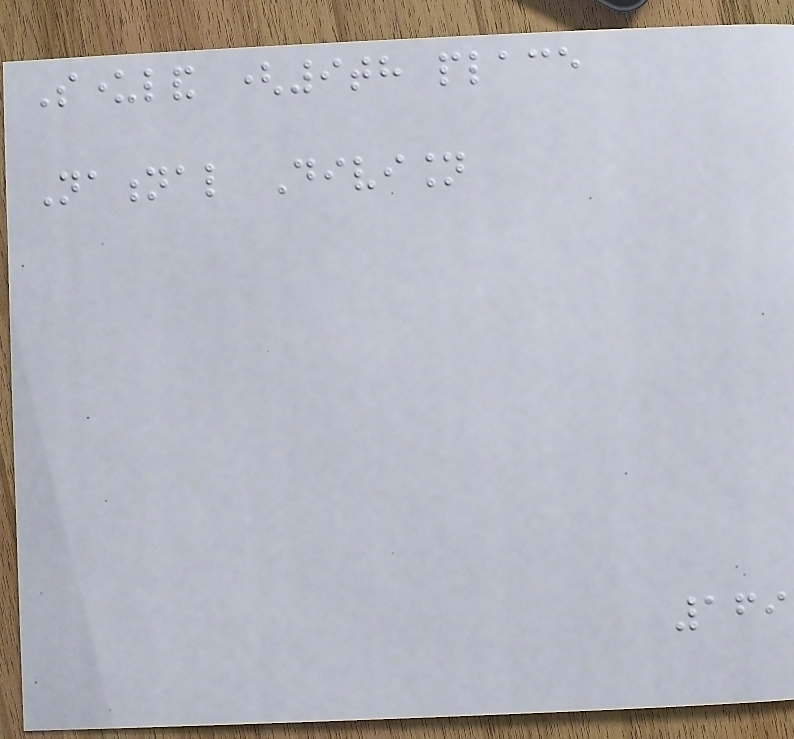Sunderland (9th place
National Division
169
